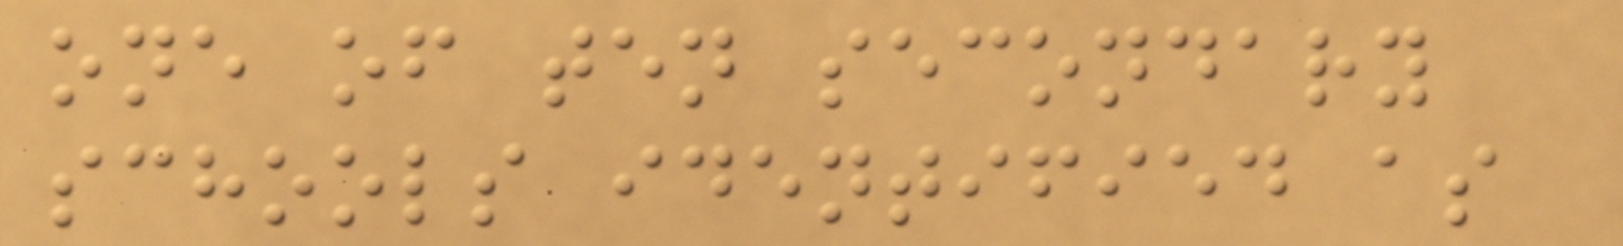one of ten secondary
schools identified as
